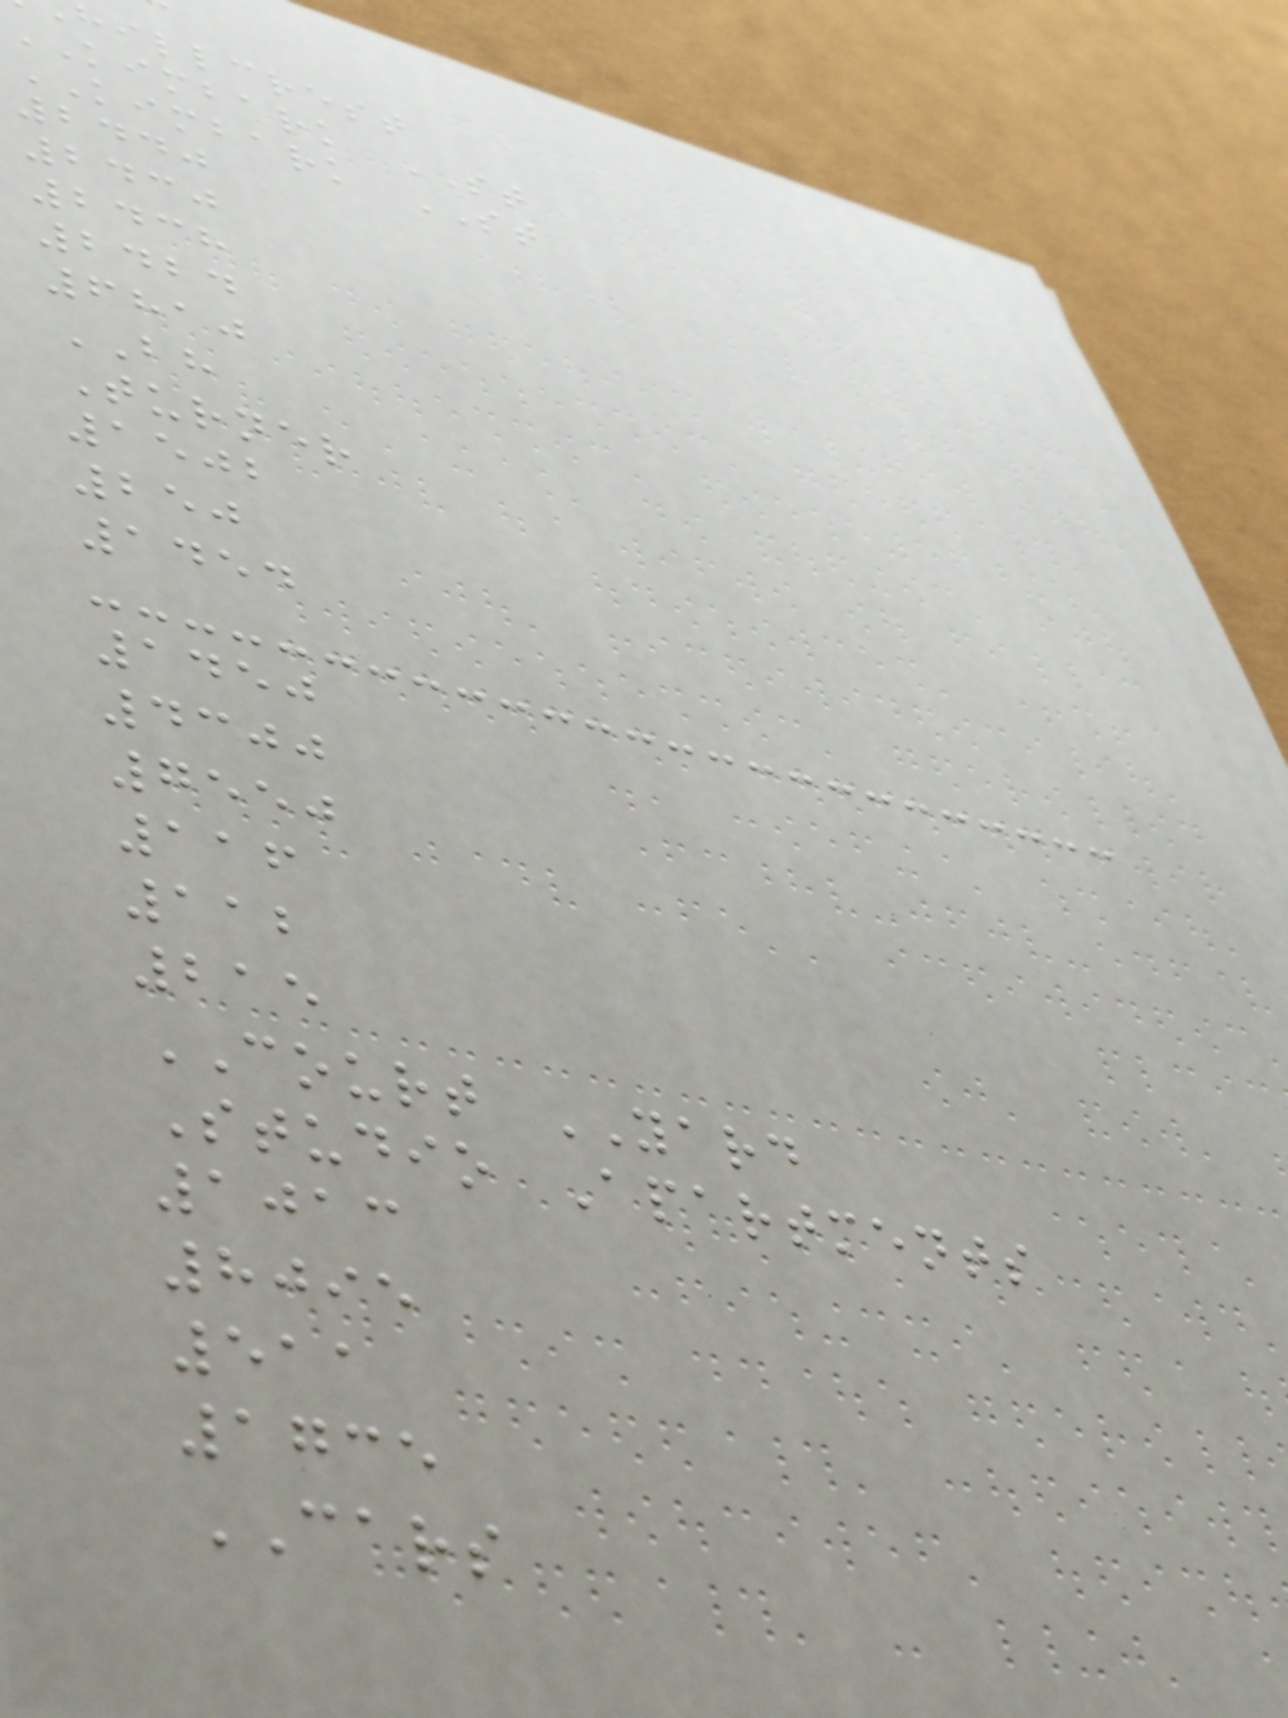hillcrest
kimbark ST
KIMBARK ST
2440
2430
2438
2424
6810
BH
Turner
1502
250
1454
1450
4300
7550
116
112
215
COURT YARD
Studio Apartments
1013
8095
511
1735
CARS
